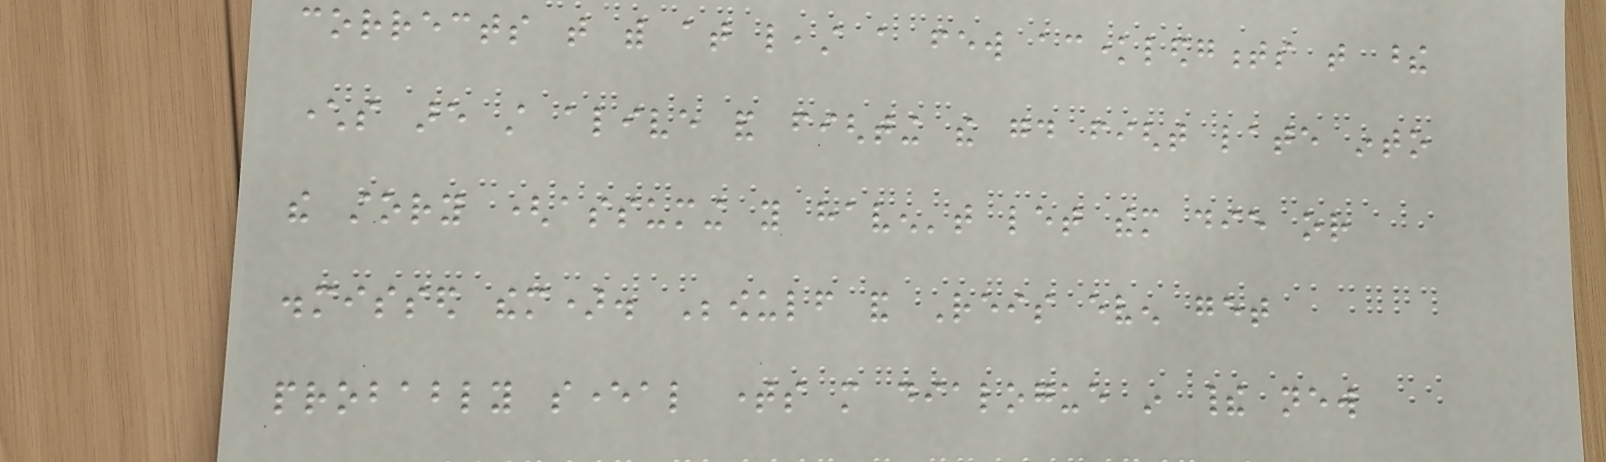corrects that with at least a few acknowledgments that these
characters are still alive and fighting the good fight late into
the story (assuming you haven't let them die or
dismissed them). Beowulf and Reis even get
probably several times more dialogue in their new
